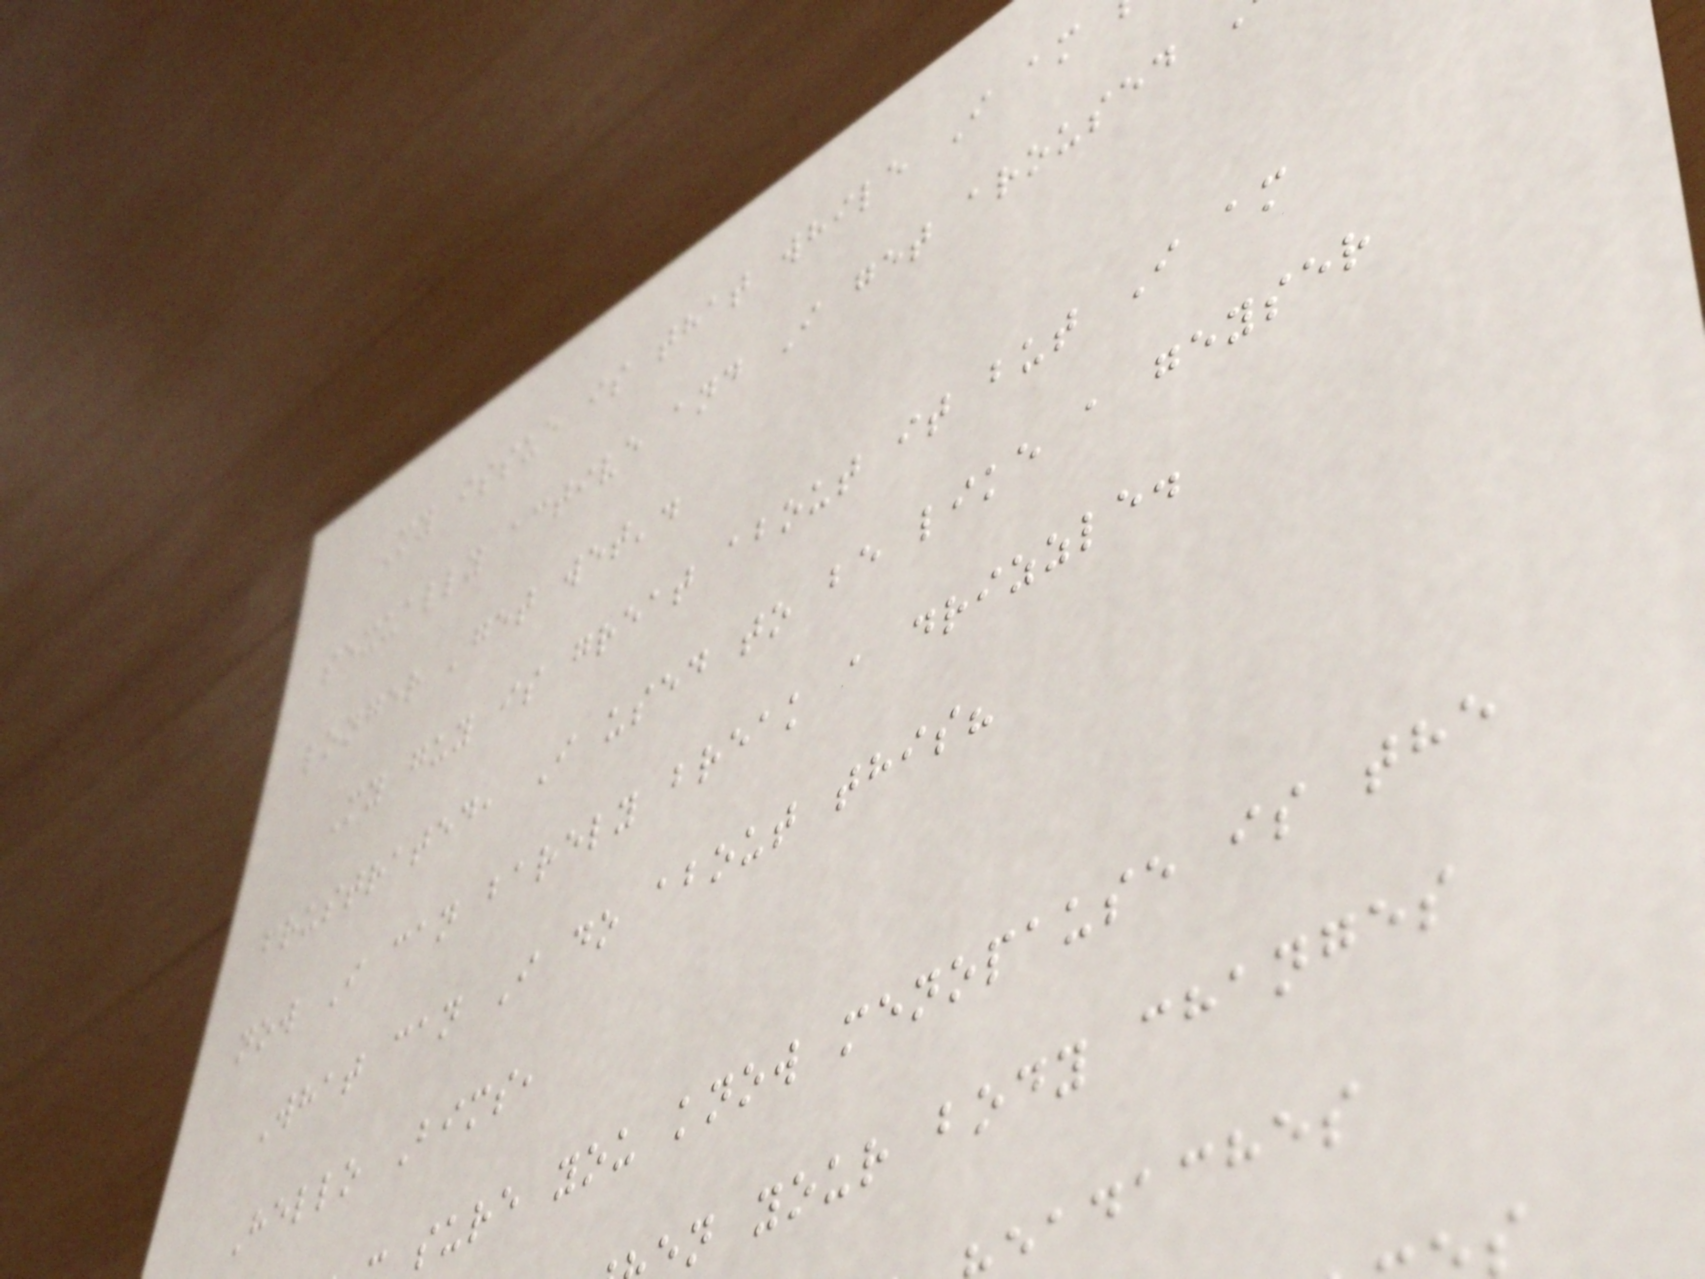My issue is that while I am
sexually active and I get aroused
longer 'get wet'.
My guy is great about it but I am
frustrated, I used to be like a geyser
now I can barely break a drizzle.
What can I do about this?
Hello Bims,
sure you know menopause is the
n your body changes
